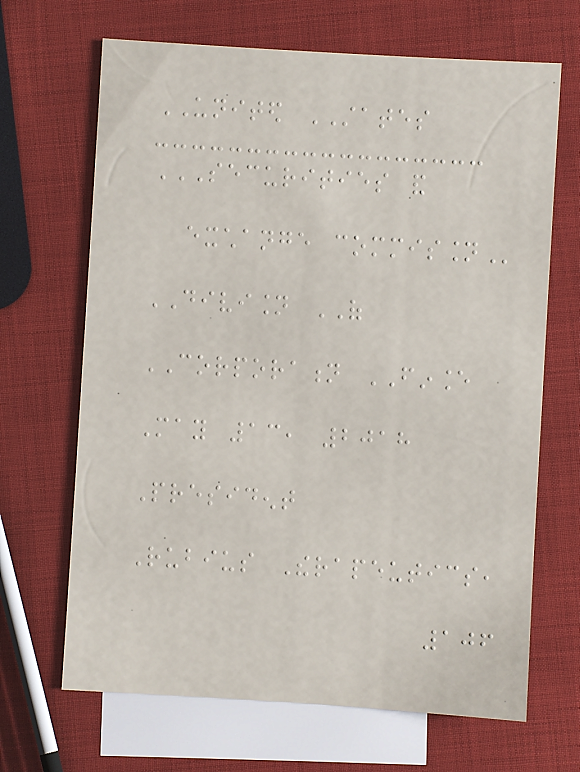UNITED STATES
SECURITIES AND
EXCHANGE COMMISSION
DIVISION OF
CORPORATION FINANCE
May 13, 2018
President
Rubius Therapeutics,
106
